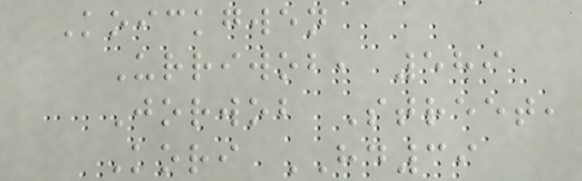Koickgwen
Urriwob, 589
Jorwob Street,
Kori HD39
